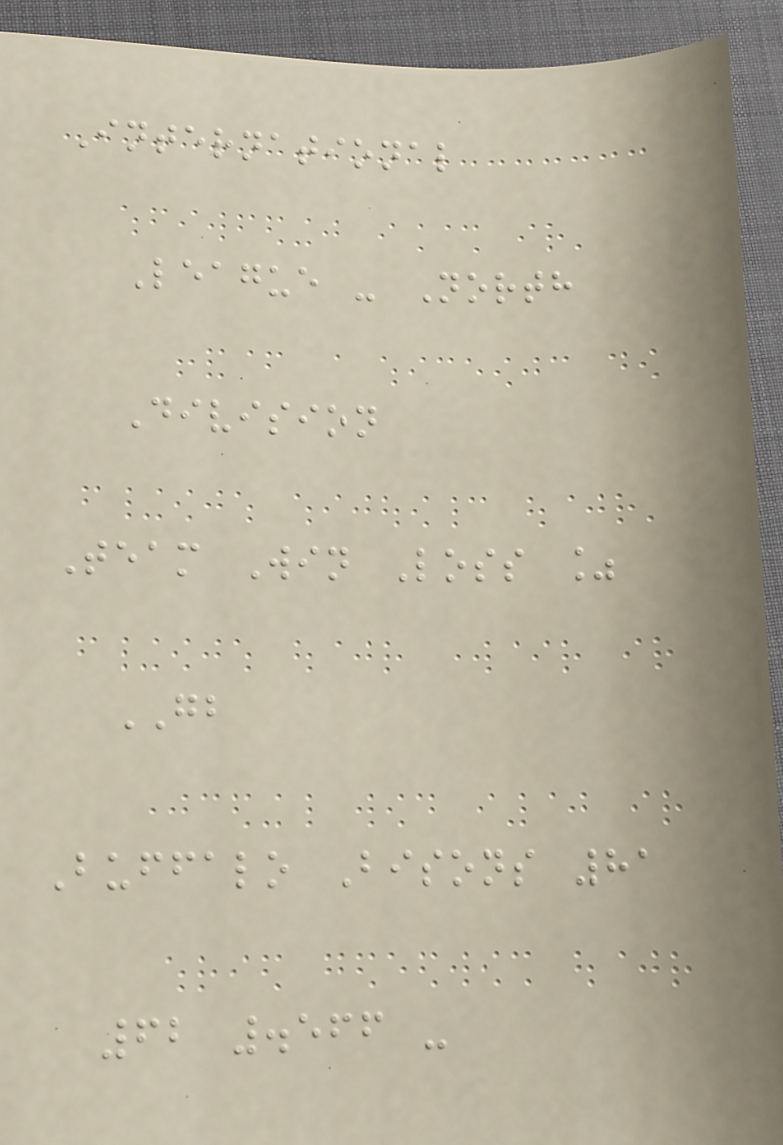International
League - North
Division
Team Win Loss %
GB
Buffalo Bisons 81
62 .566 -
